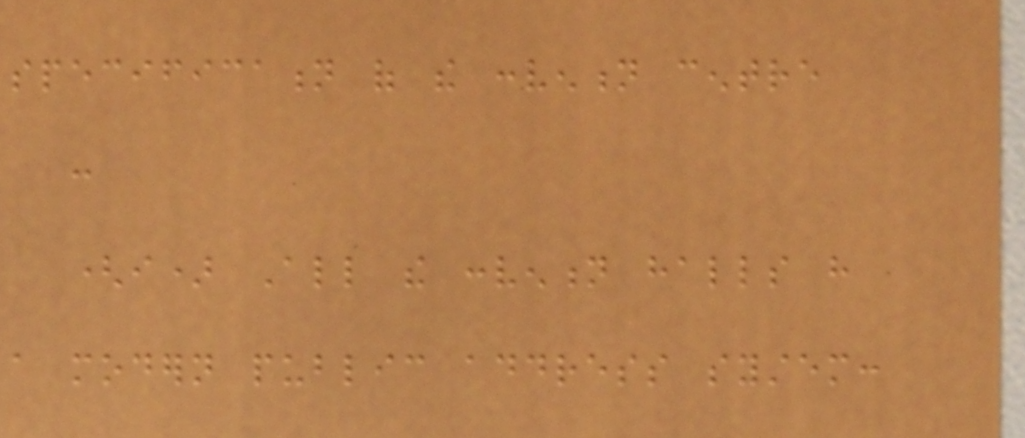specification of the convention centre
:
(i) All the convention halls have
a modern public address system:
